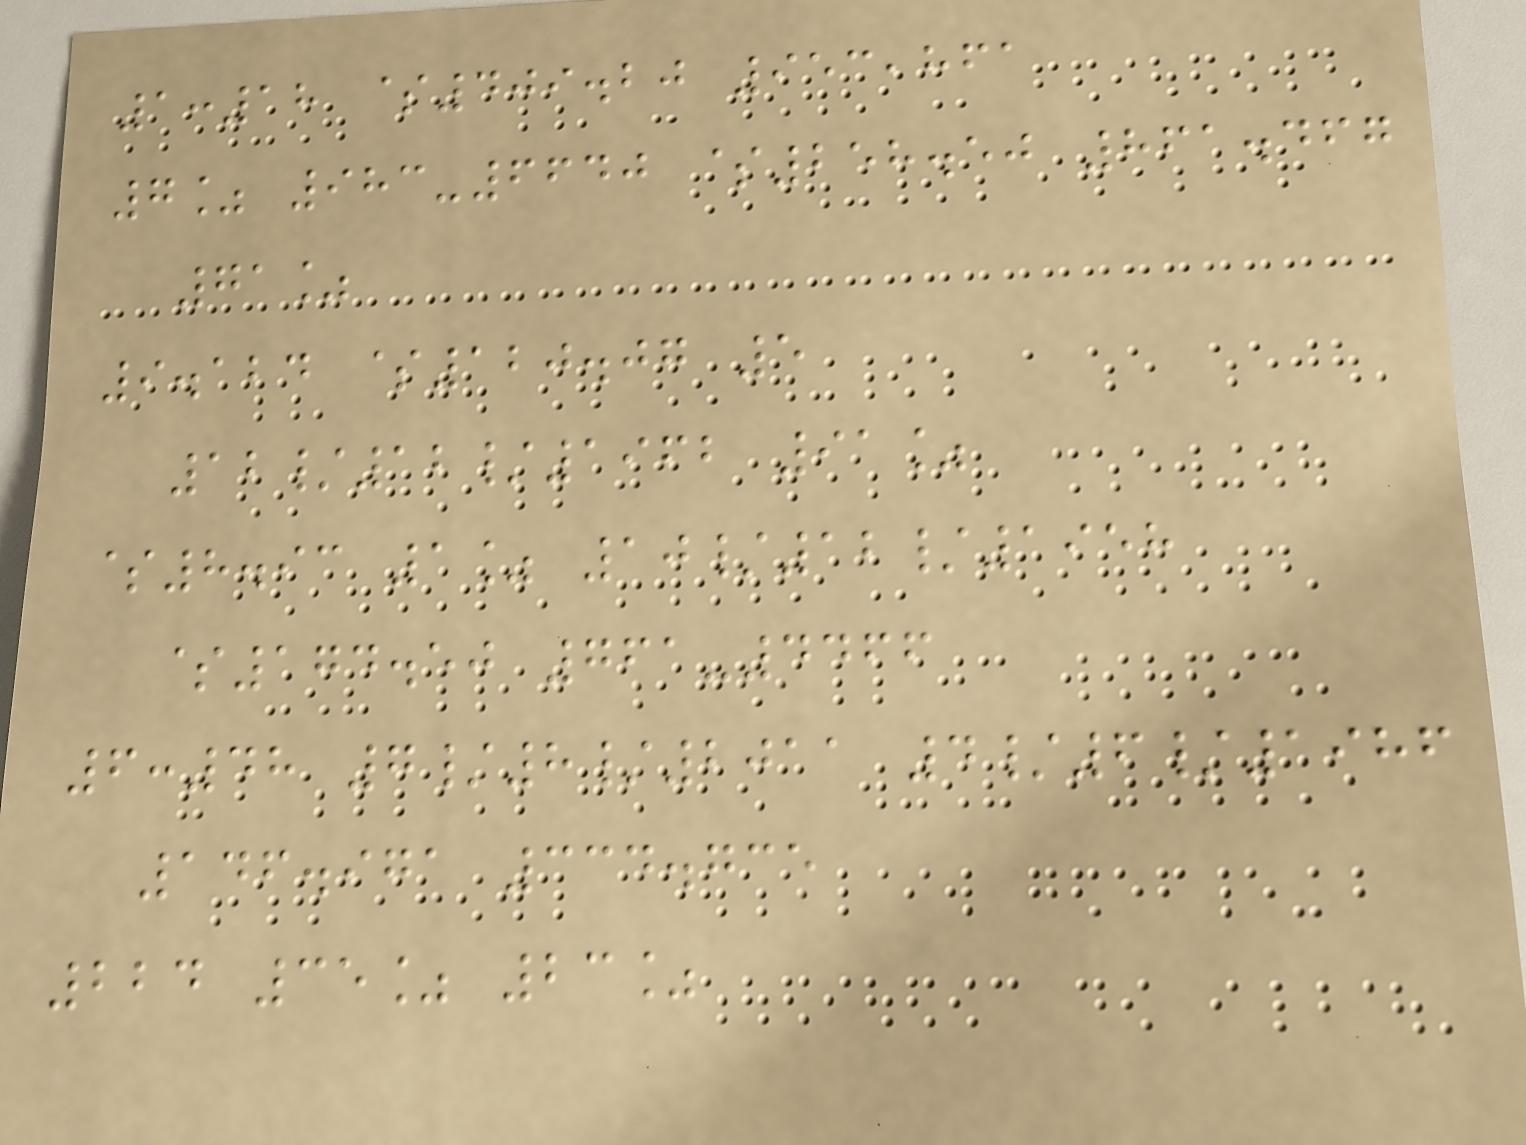1:18 $409.20 953,861
7% 983-6640 $258.50 861.467
71%
9.124 $120.07 5
12/12/1962 91%
$8.93 1% 10/12/1958
$174.50 761-4466
6:48 7/8/2011 4/6/1986
146.971 334.735
224 35% 23%
